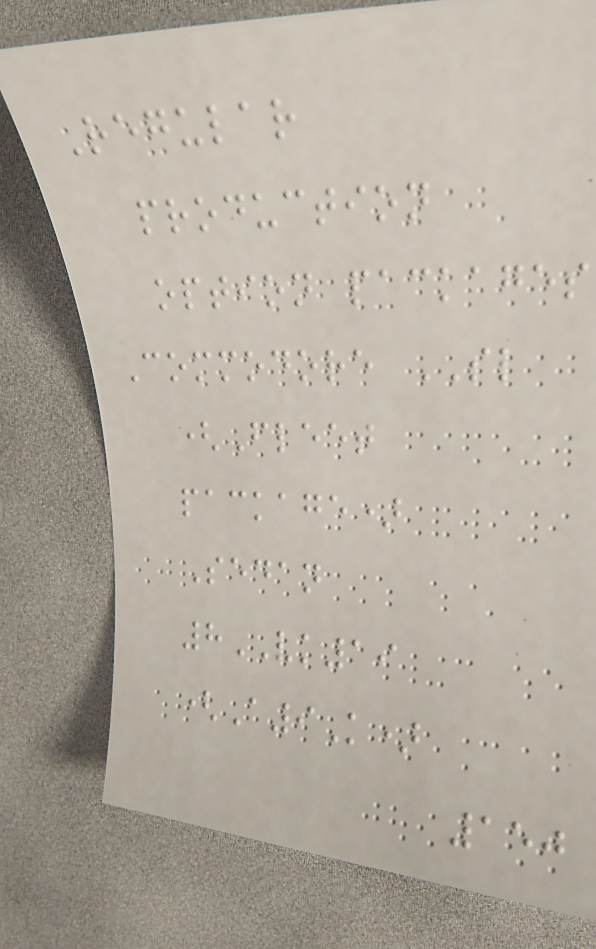Regular
production
option packages
Commodore SL
(Fleet
package)
Sedan
8VK19
(A9K)
150
